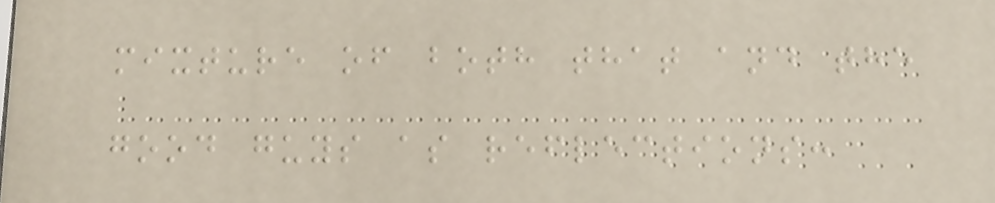mixture of both that and the
good guys as reflections:
